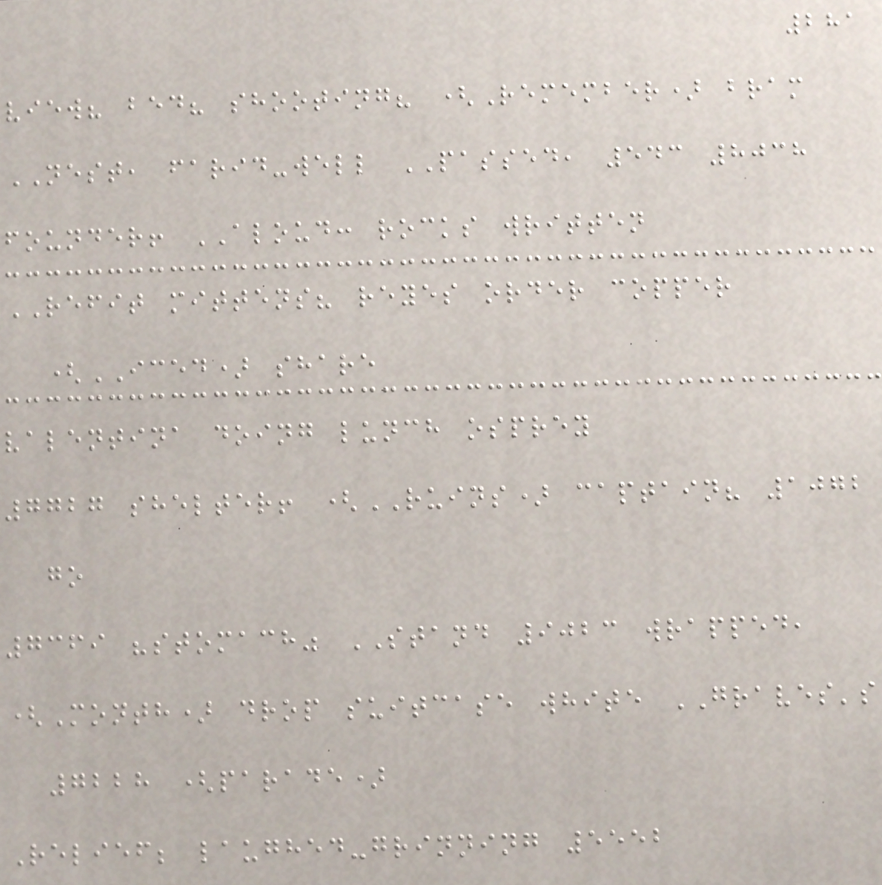281
view? bed? shooting? (Remember) bram
NEST, farid-well PASSED, 543 8038
founder! ALOUD: rocks written
REFIT mittens? reyes order copper
(ICED) share
valentina doing lunch osprey
7727 shelter! (RUINS) captain? 1072
go
7369 "stomach" STAND 9023 wrapped,
(Month) drop suitcase white GRAVES's
7228 (parade)
Relief; laughed-grinning 5552
